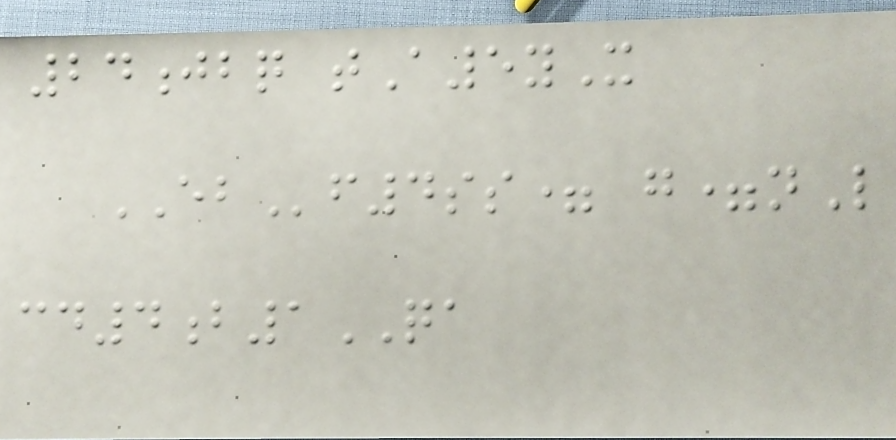24jbq tA5yX
EBf4ss= g=nL
cd4b1QA
